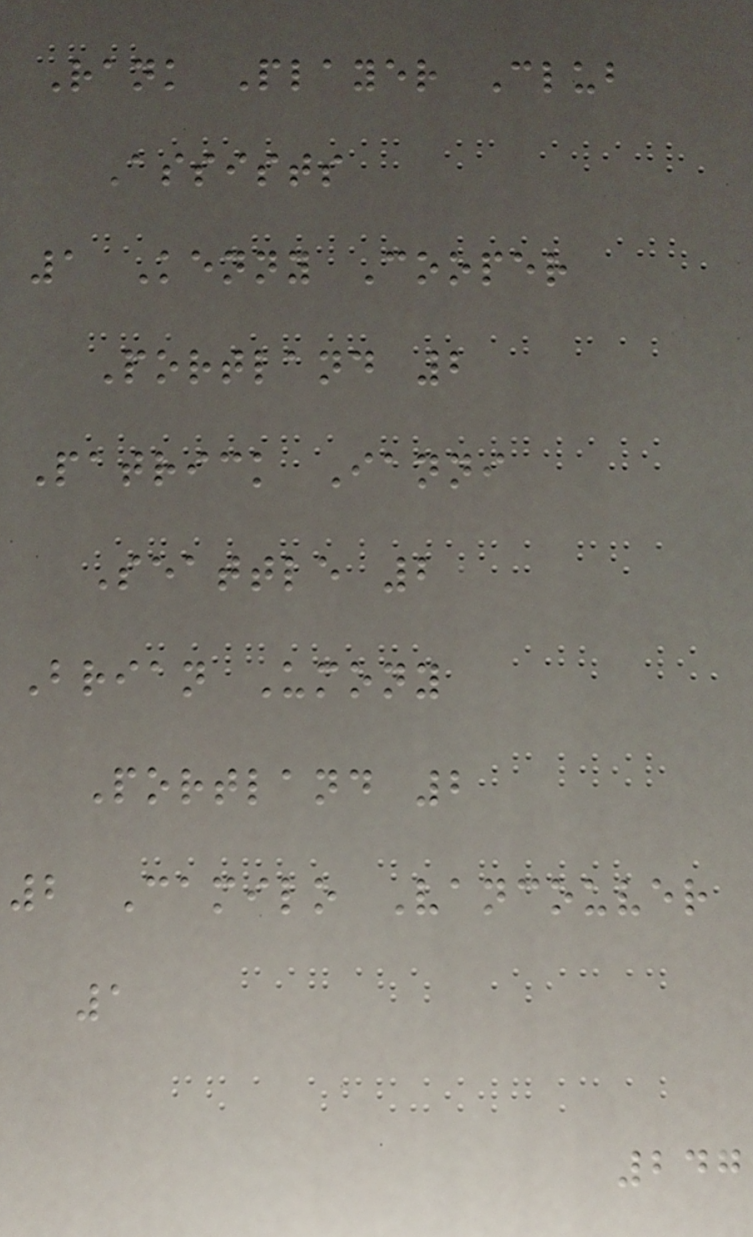Rank Player Club
Assists
1 Kenny Cooper
Portland 2
Patrick Ianni
Seattle 2
Brian Umony
Portland 2
2 Camilo Vancouver
1
247
